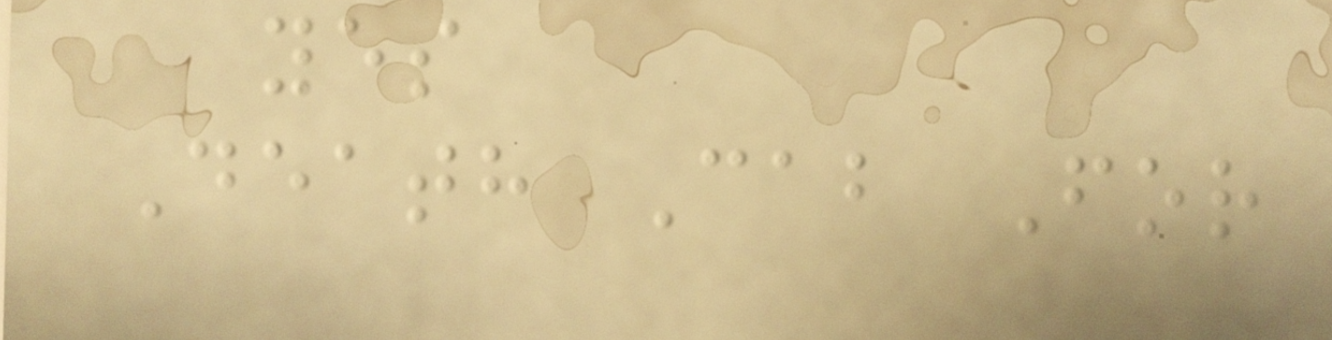yes
Death Cab For
